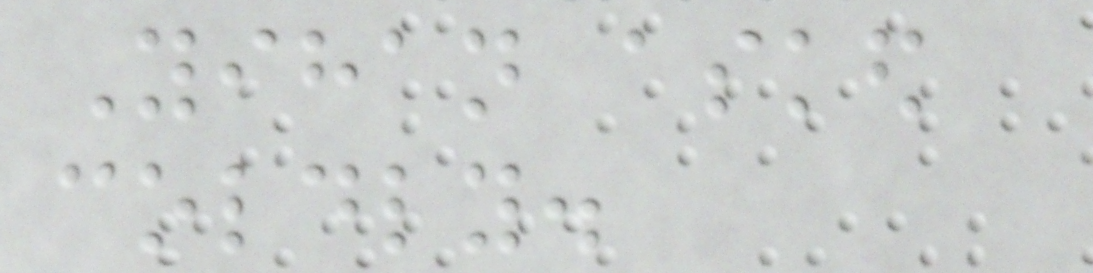Yihan asked
coldly.
